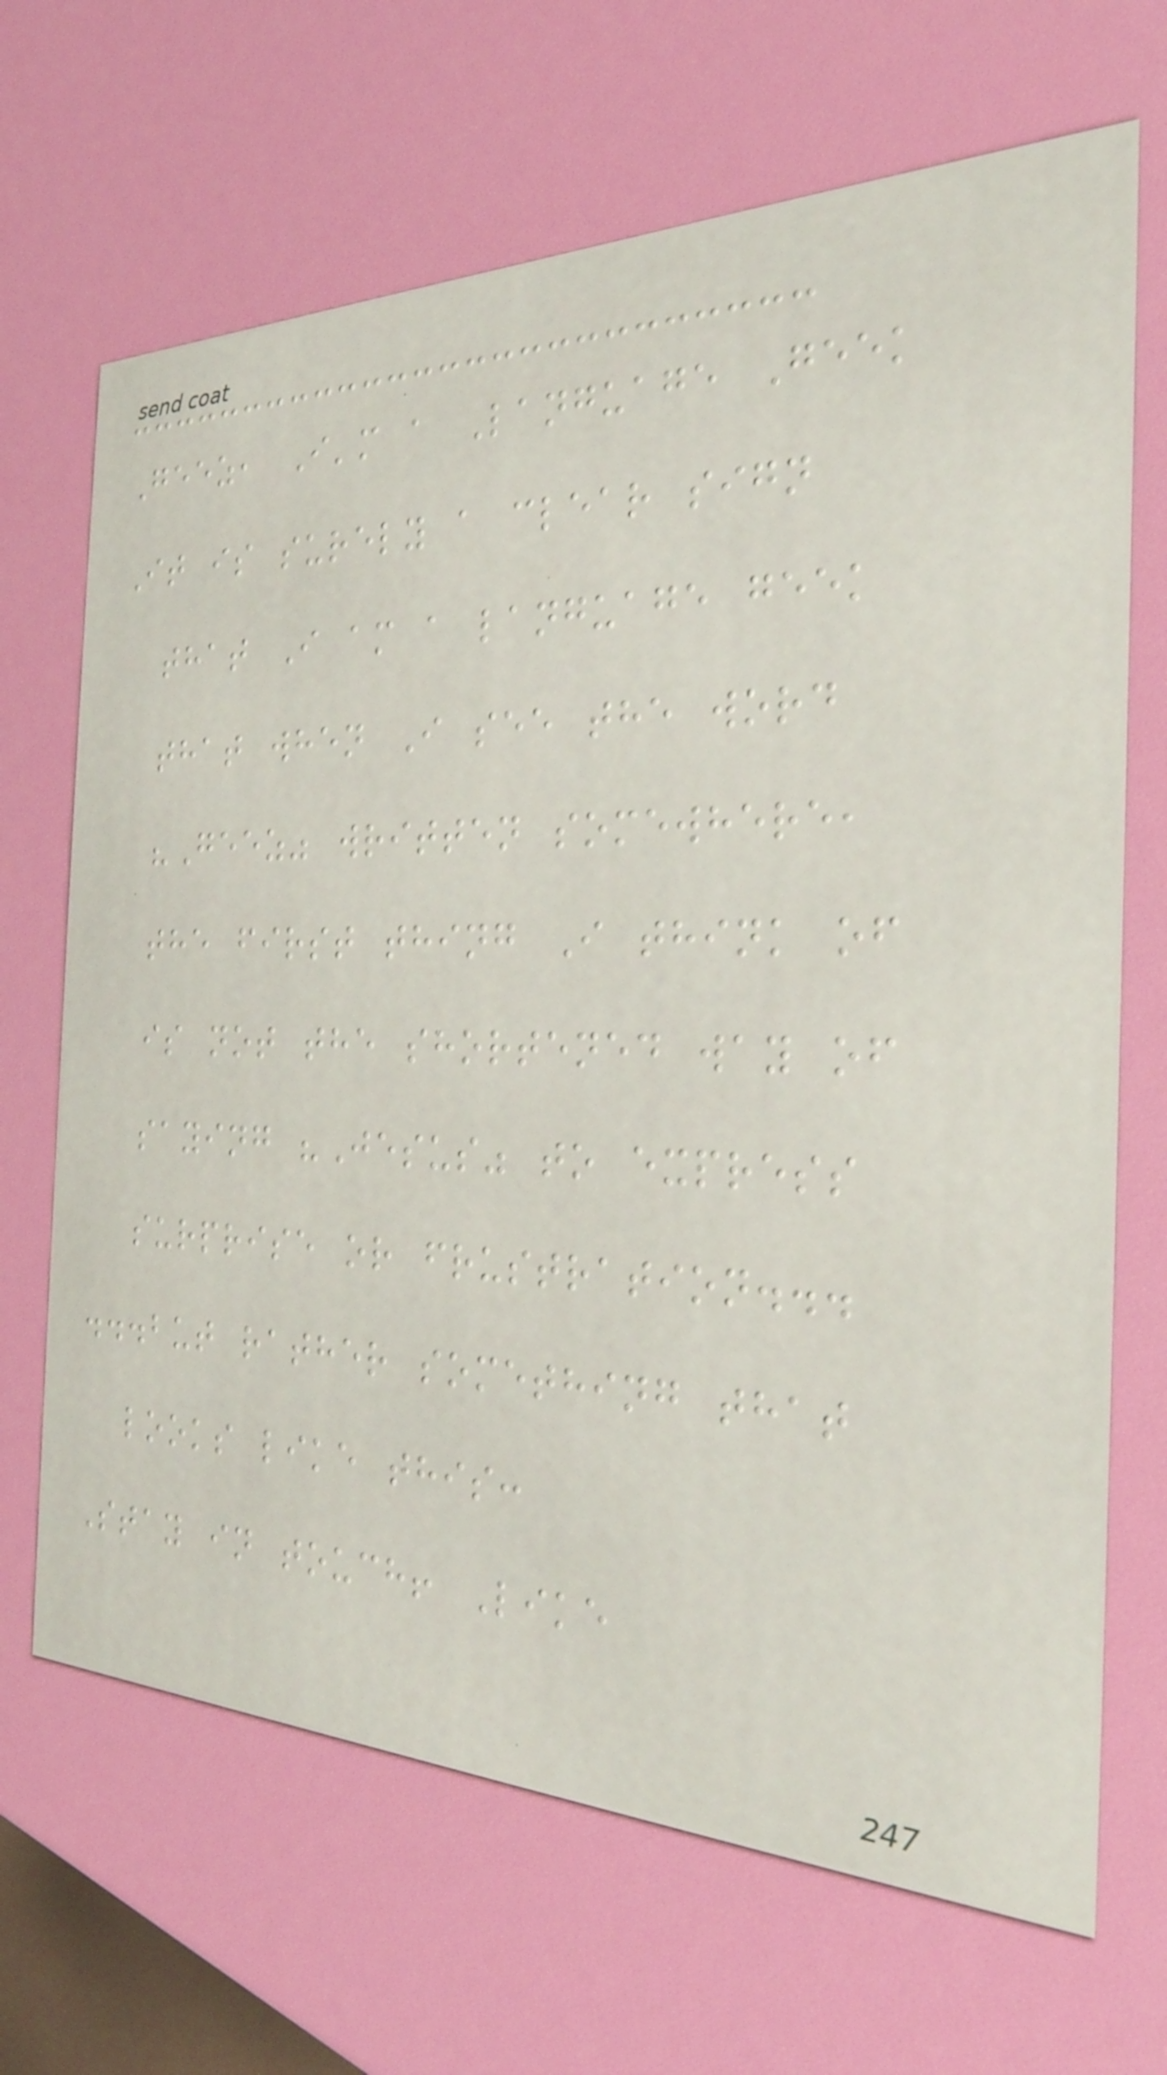Geez, I'm a Language Geek
It is surely a clear sign
that I am a language geek
that when I see the word
"Geez" written somewhere,
the first thing I think of
is not the shortened way of
saying "Jesus" to express
surprise or frustration...
...but rather something that
looks like this:
Stay in touch! Like
